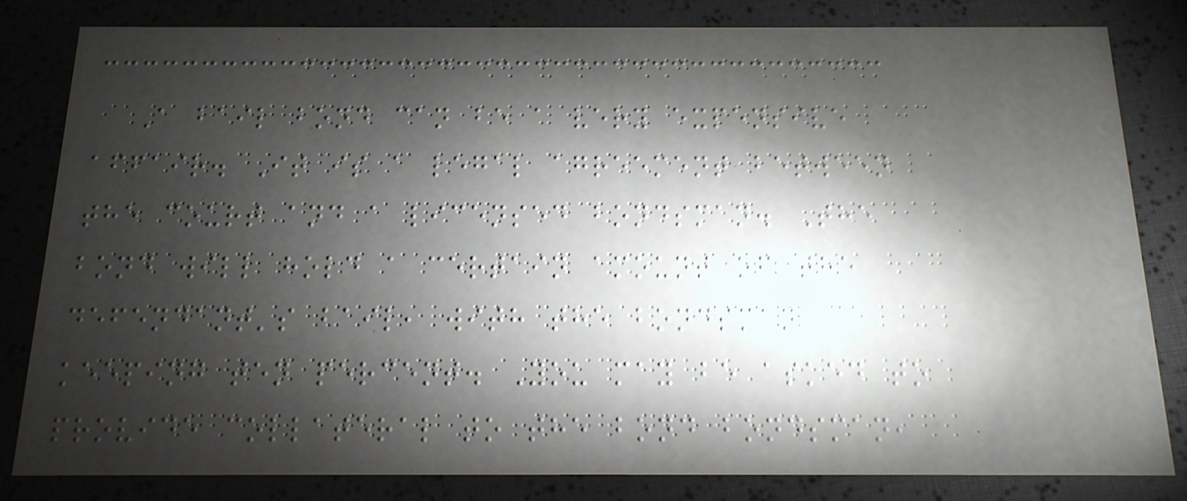A bail bond can be a very expensive
affair. It is a legal agreement between
the court and a licensed bondsman. The
bond will hold a certain amount of the
defendant's bail, with the bondsman
keeping ten percent. You may be asked to
provide collateral to the bond bondsman,
